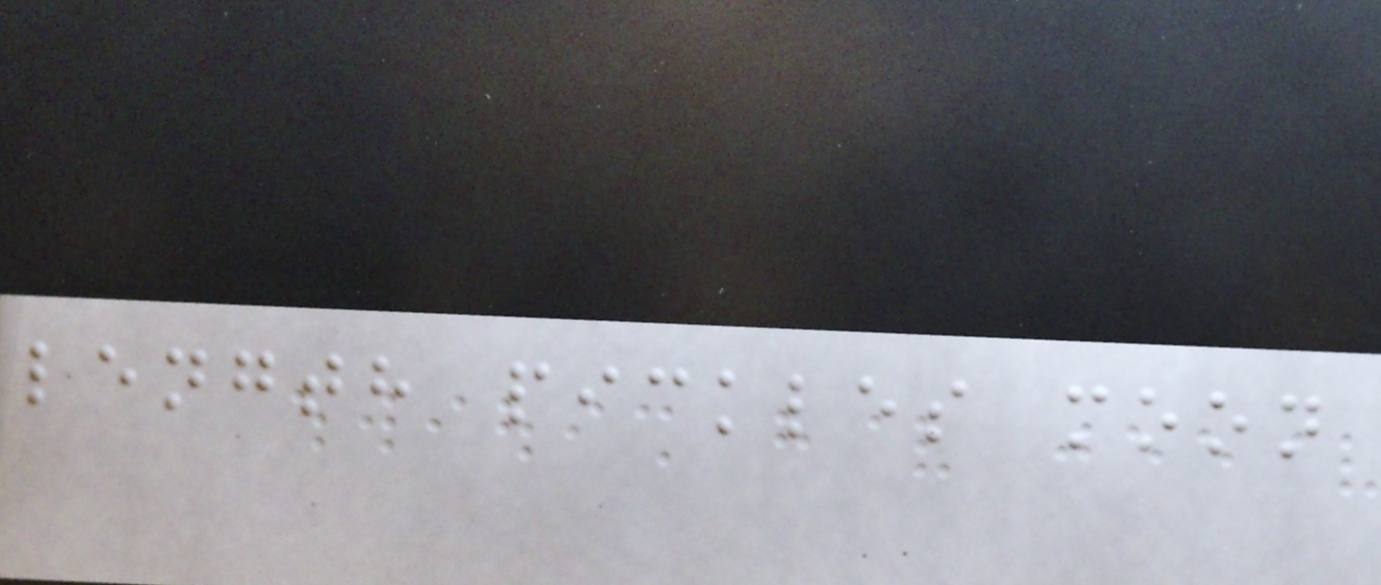length pickles moon
